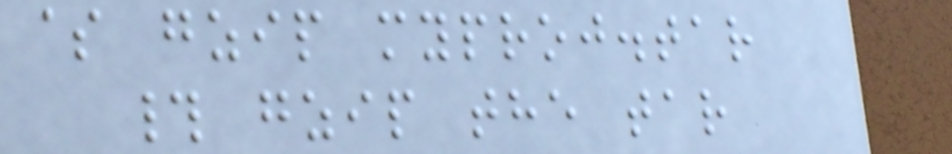$ gzip myproj.tar
# gzip the tar
